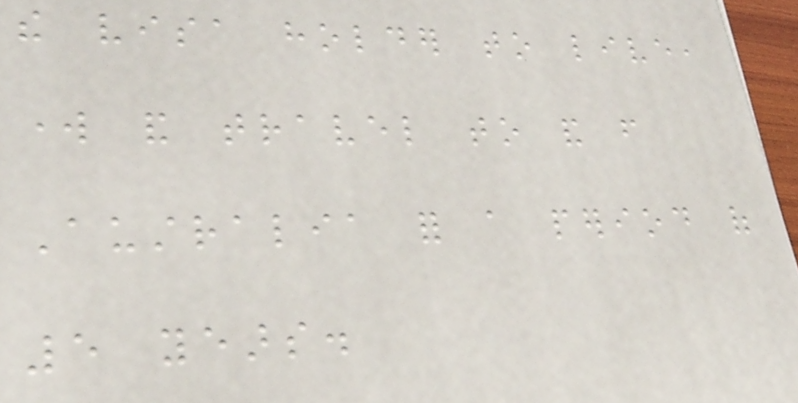the visa holder to live,
work and travel to and from
Australia for a period of
5 years.
